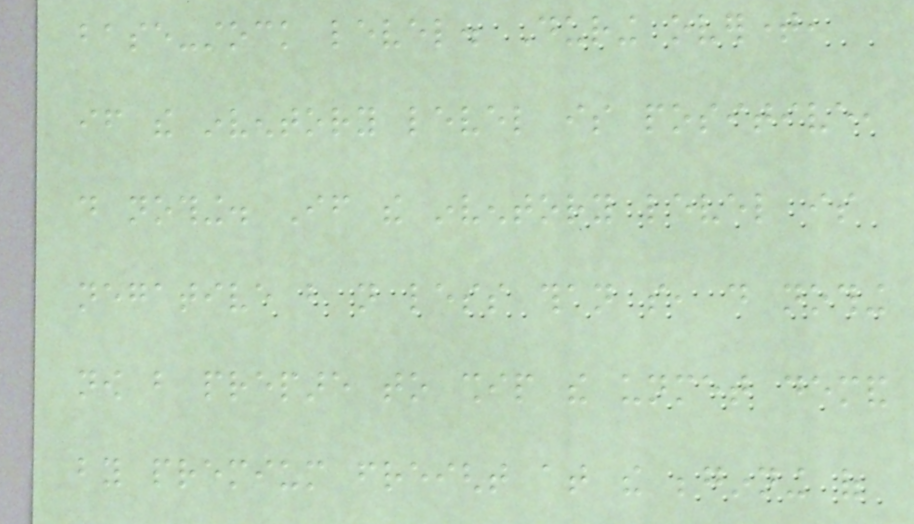base-stock level. During overtime,
if the inventory level is positive,
do nothing. If the inventory level is
negative but not less than so, do nothing
now but prepare to ship the unmet demand
by premium freight at the beginning of
